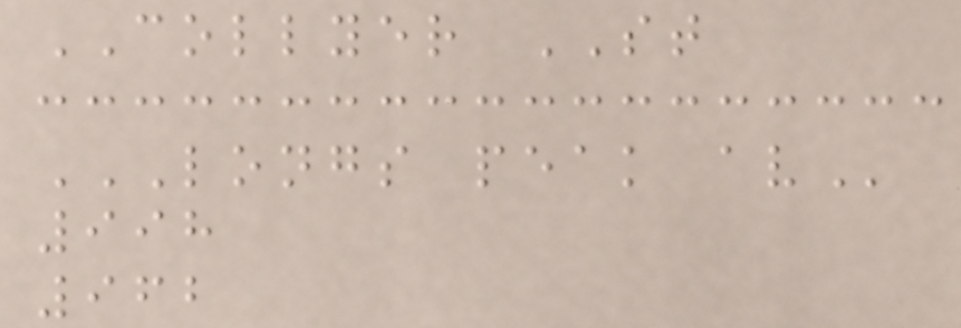COLLYER ST
LONGS PEAK AV
998
962
